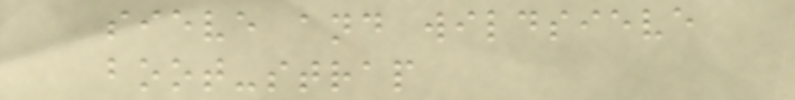sieve and wildsieve
boot-strap
